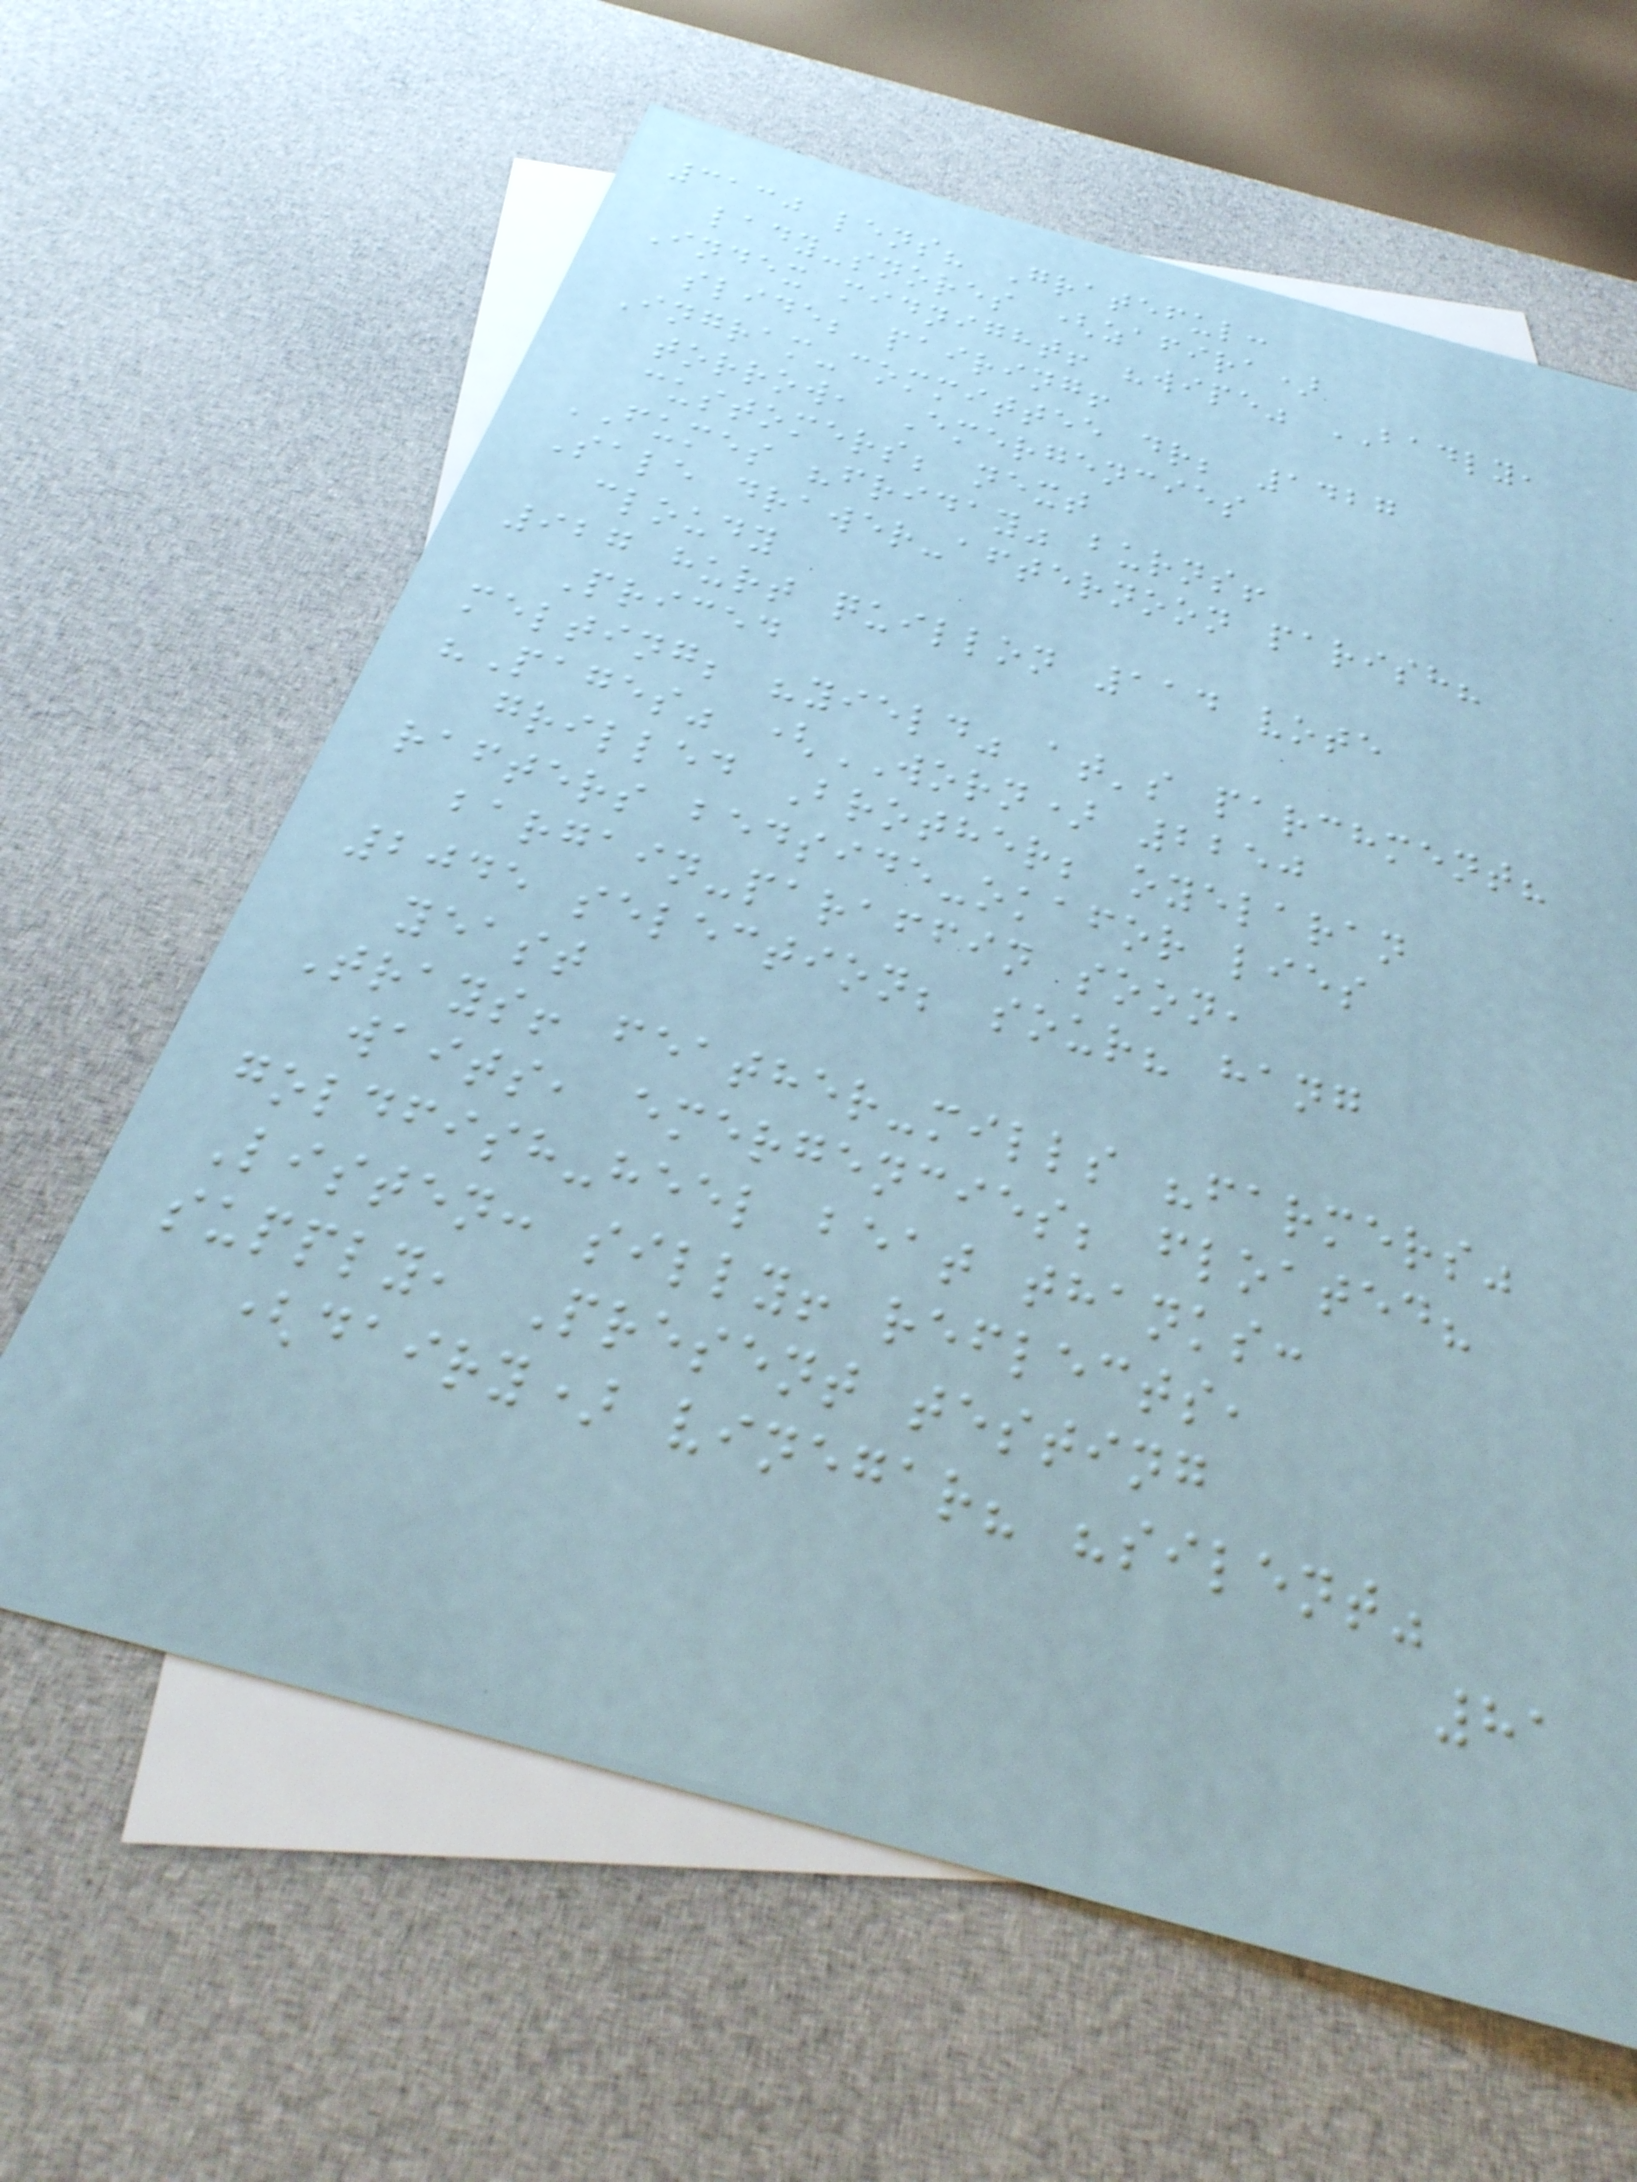3130 lens? Grateful:
lady-snores (zafira)
Index midnight! "wipe" BADLY,
slide; pairing!
Ingram-committee dr; 1427
torrow, Emergencies
customers; next
FUMES "friday" burns!
Sale drawer-afternoon parish?
cloudy
927 hurt quillon 114 vote
Priced
melting; "yield" at's parchment?
"Pages" (WORN) 2250
grilled Brother; oyelaran
rafters bedside-okafor lies
bargain-paraffin soon,
2045 selection; sour? hang
yeast
Trays! feather-mills "farmers"
waits, emergencies; floated?
goldfish-heel beat thanks:
Listen: silly! reflects,
supply, Present testing
(dairy) vinegar? "silent"
81
